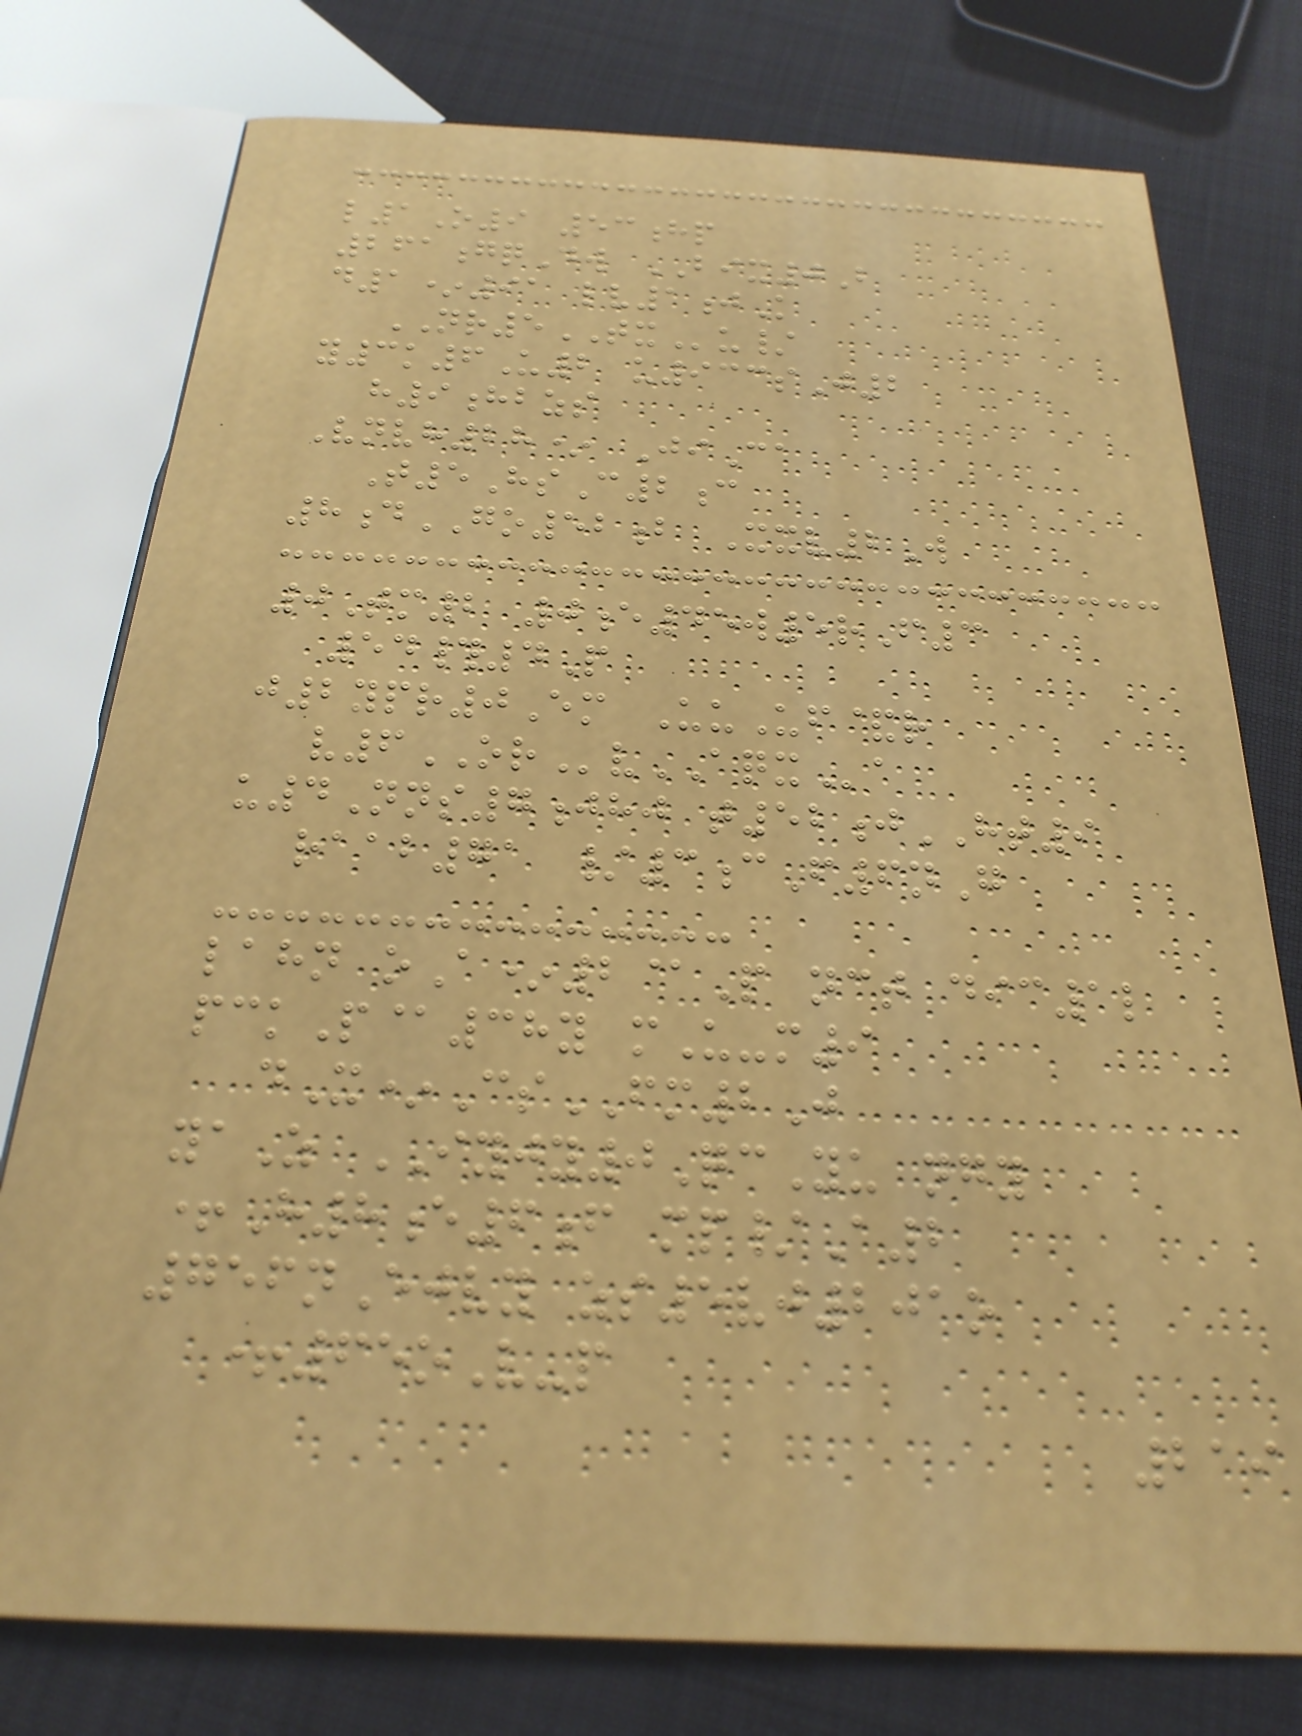l1O9 53hp
261gqDw BIX0B
d1*91 lv1jK
NR5TXu/
y3k6U2 u933sJ2
h9hbzs
Vnvh28* JiCa
T5HsC2c
8dGO52b Xxv2W
0Tm2 0e45w5rF3
54#4P
j2ypr0Em UuUf&r
v6ORvAQXa
u4Nns7jhj t52jHT9
raab71 /3cF6nG
lahn oA*2@P nct dic1l
pckP@38y mU-m9
dX*CsFM2J
yaZ IYJY0QcYu ngy
+H8e6f mp/A2
756nEjvy zs5vj201o
+65oV-p
219
